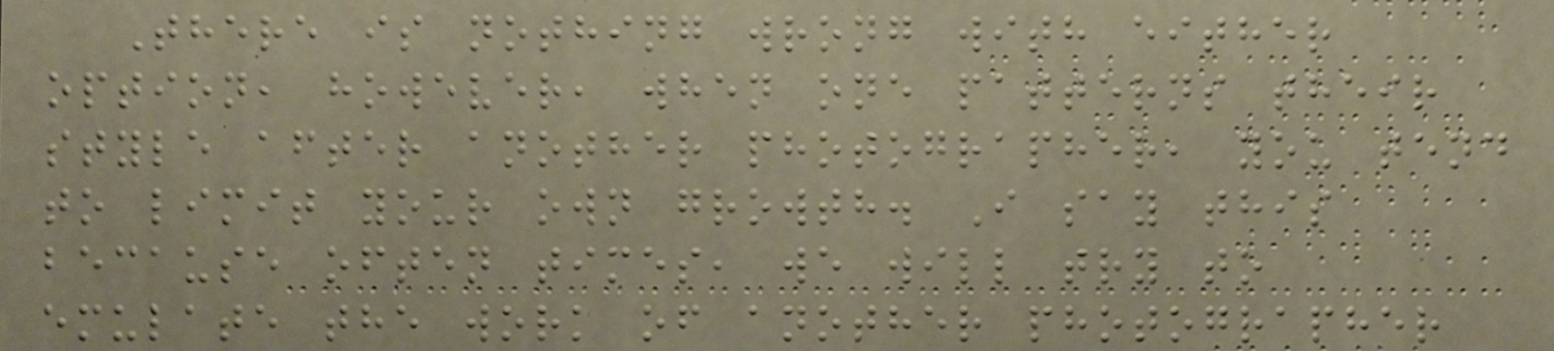There is nothing wrong with either
option, however, when one patterns their
style after another photographer, you tend
to limit your own growth. I say this
because often times, we will try to
emulate the work of another photographer
